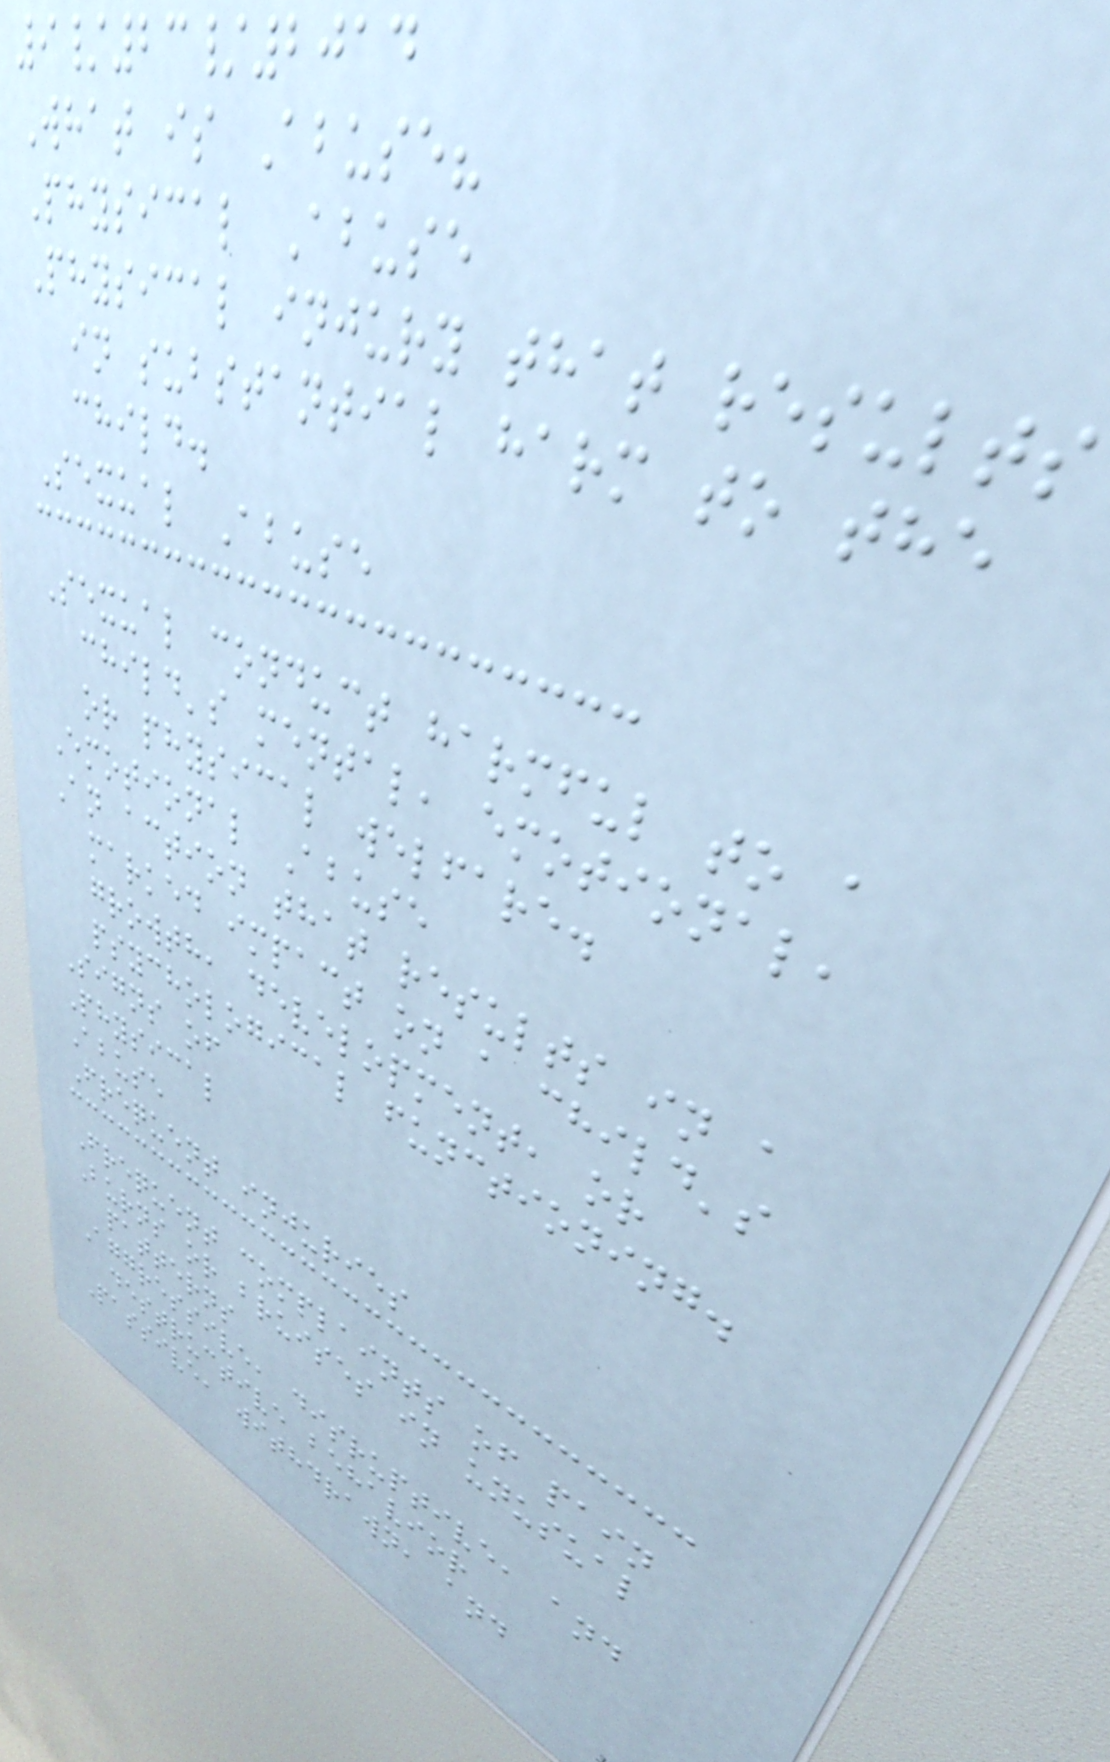9/23/2014
What is Abuse?
Physical Abuse
Physical injury that results
in substantial harm to the
child.
Sexual Abuse
Sexual conduct harmful to a
child's mental, emotional,
or physical welfare.
Emotional Abuse
An action that results in a
marked impact on a child's
growth, development, or
psychological functioning.
Signs of
Physical
Abuse
Frequent injuries
Frequent complaints of pain
Burns or bruises in unusual
patterns
Aggressive, disruptive, and
destructive behavior
Passive, withdrawn, and
